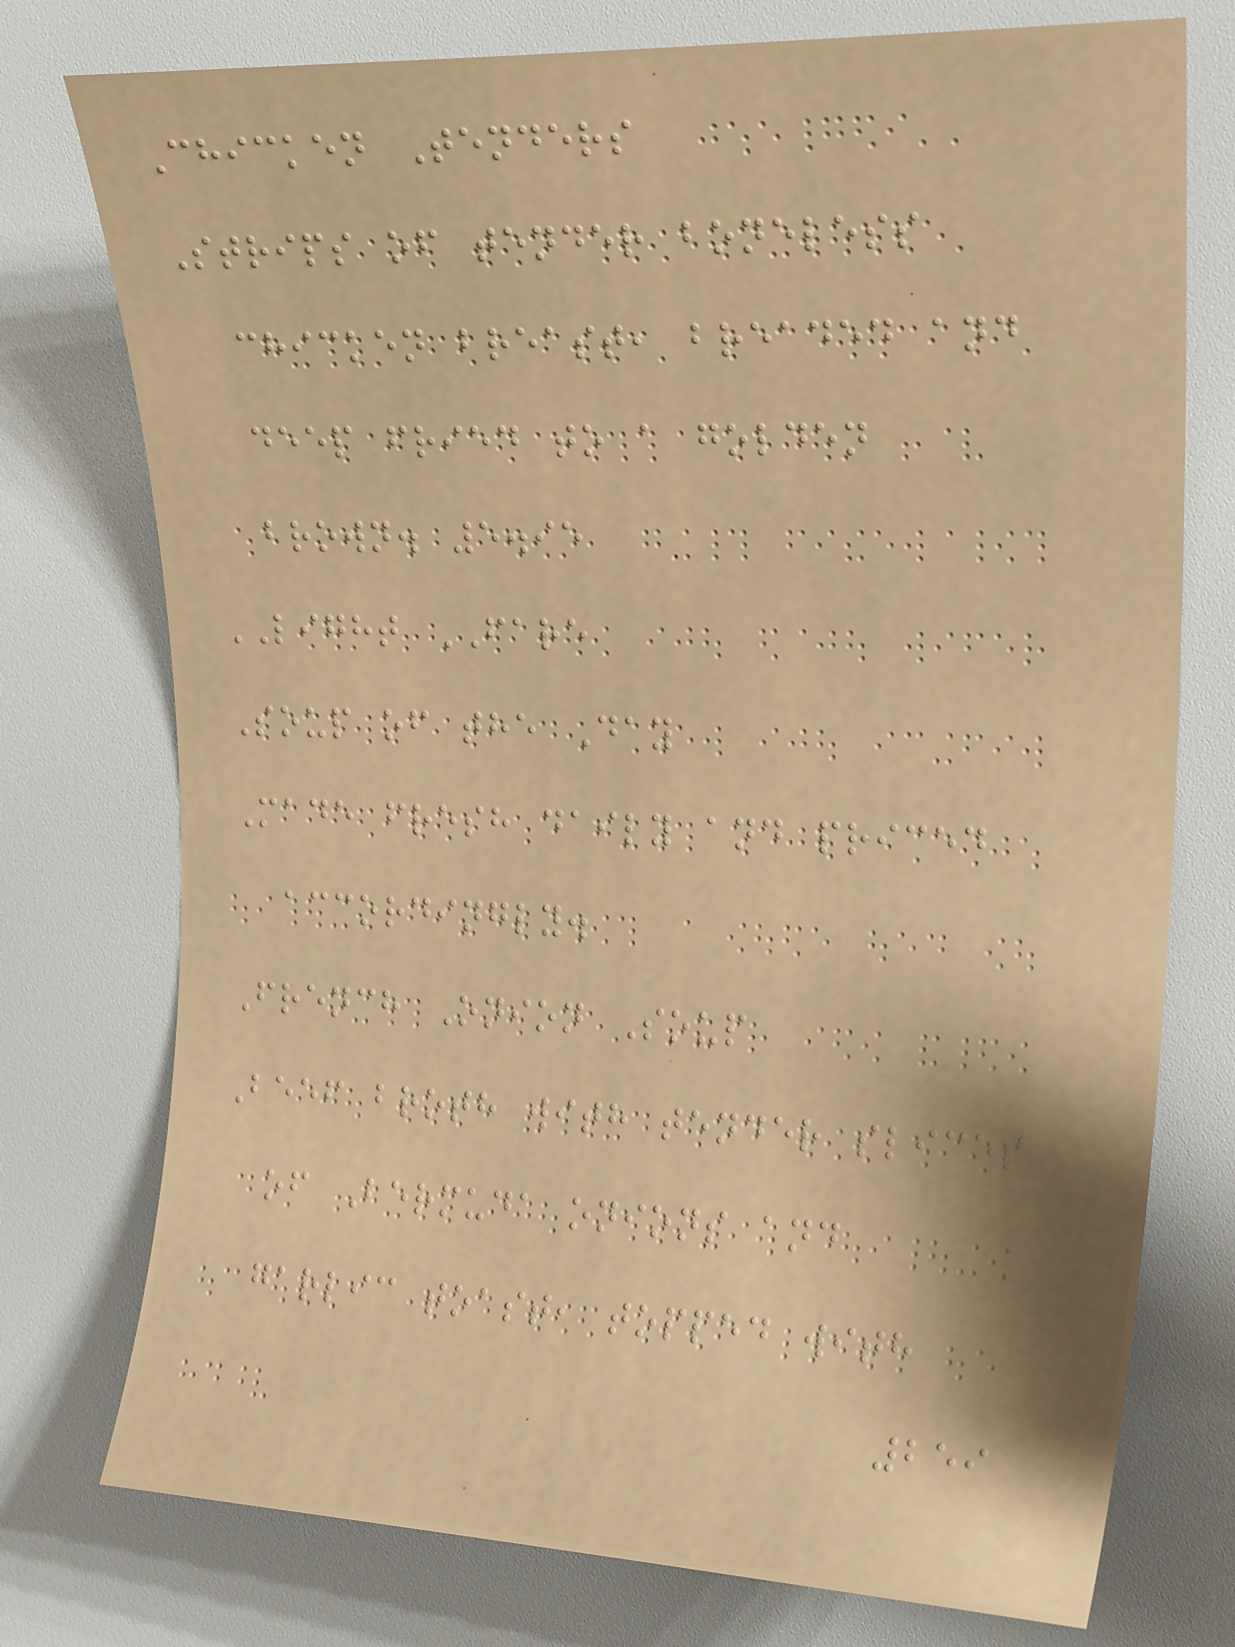Chicken Tenders
Strips of tender boneless
chicken breast, breaded and
deep fried to a golden
brown. 5.95
LIGHT FARE
Soup of the Day
Made fresh daily and priced
accordingly.
French Onion Soup
Beef broth with tender slices
of Bermuda onions and
garlic toast, topped with
259
